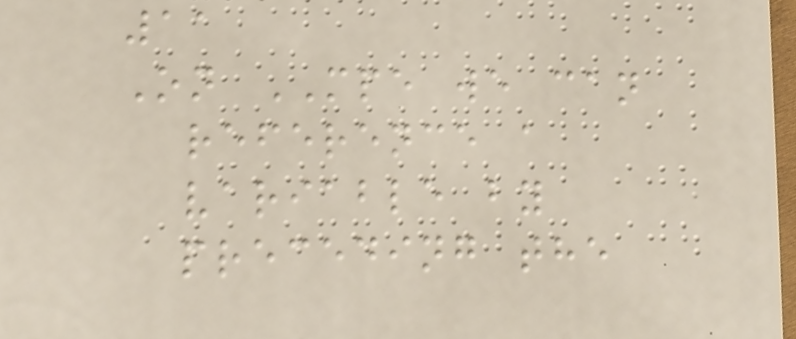11
On MPE we can
reference a
variable by
preceding the
